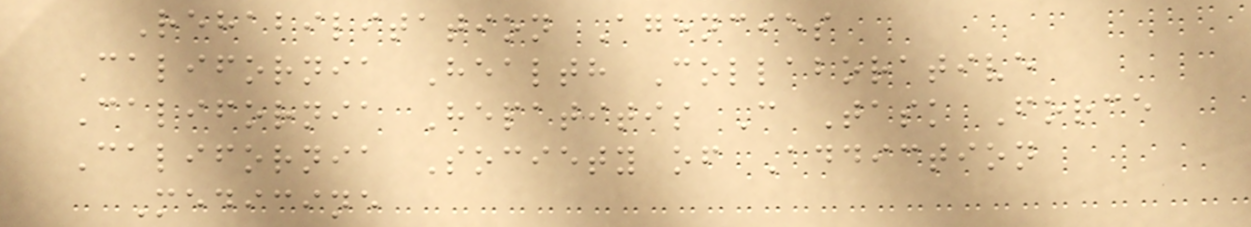Rehabilitation Agencies
California Health Collaborative
California Hepatitis C Task Force
California Society of Addiction
Medicine
